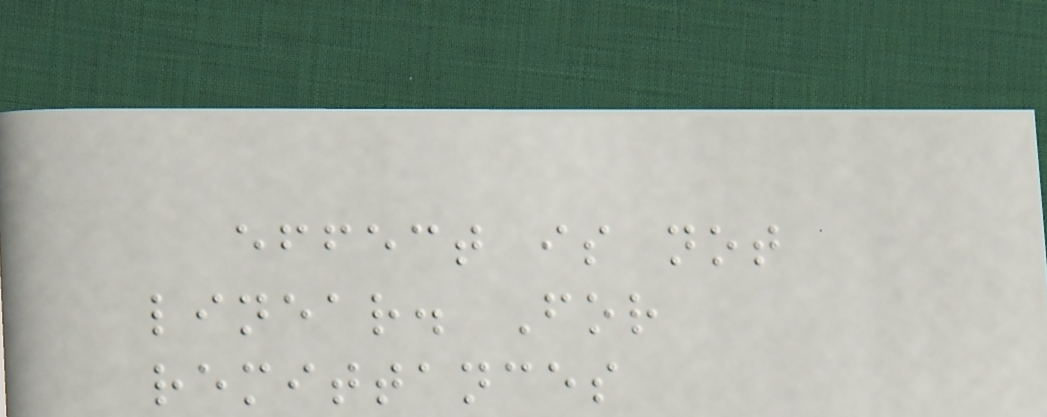effect is not
linear. For
remittances
